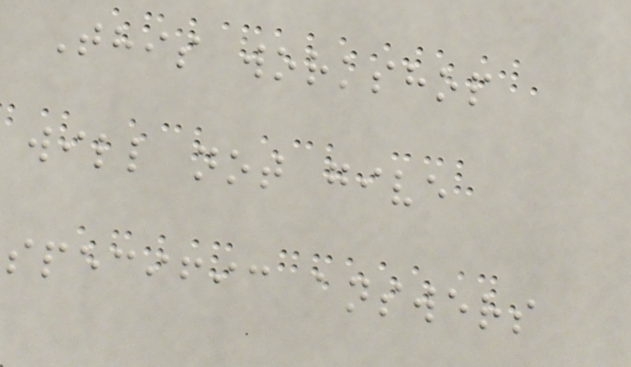This workshop
will not give
specific answers
